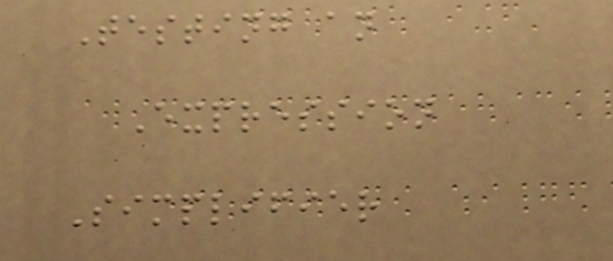Testing an
Expression
Simplifier
